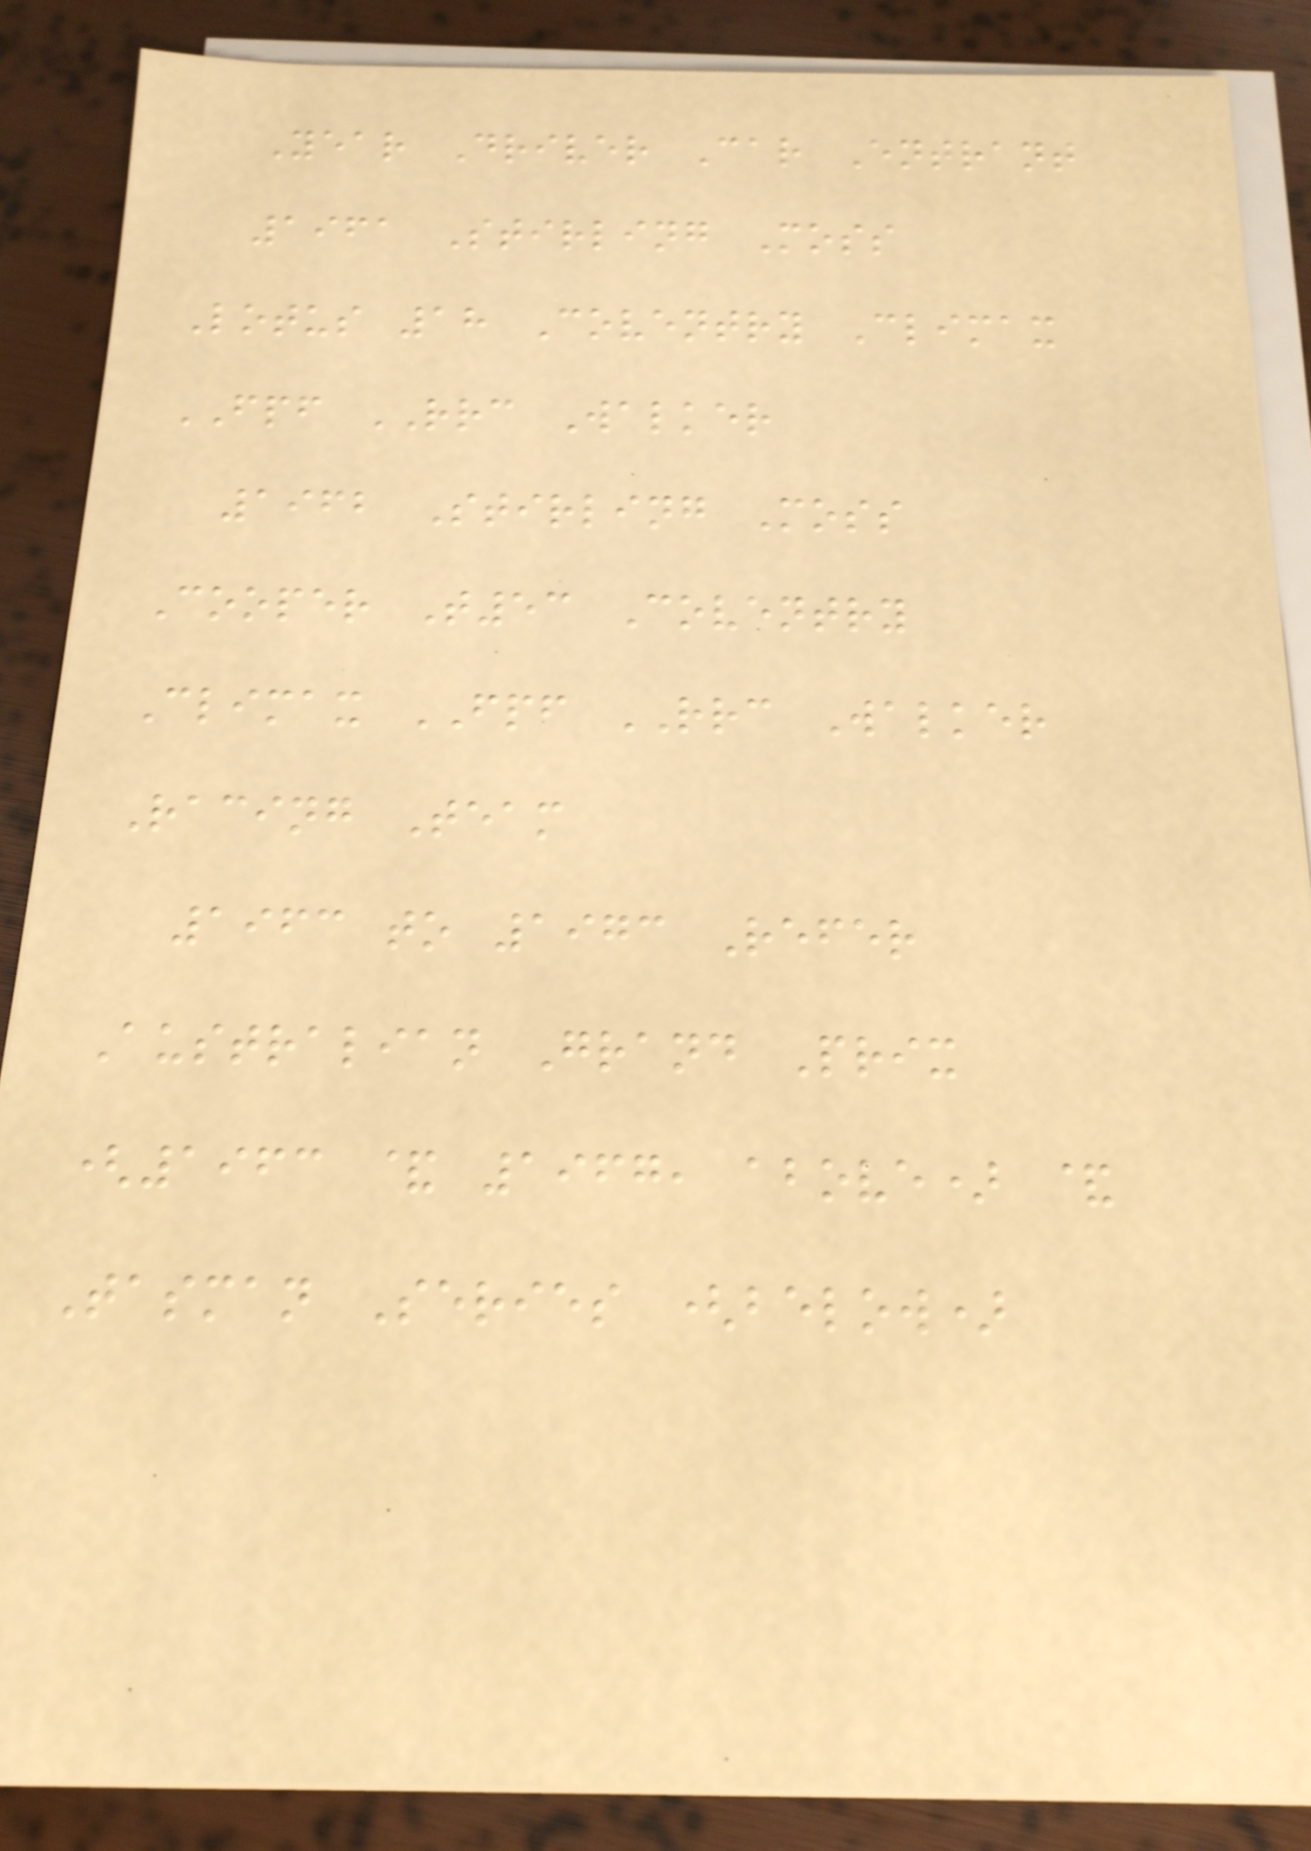Year Driver Car Entrant
1961 Stirling Moss
Lotus 18 Coventry Climax
FPF RRC Walker
1962 Stirling Moss
Cooper T53 Coventry
Climax FPF RRC Walker
Racing Team
1963 to 1973 Refer
Australian Grand Prix
(1963 & 1967, above) &
Tasman Series (below)
